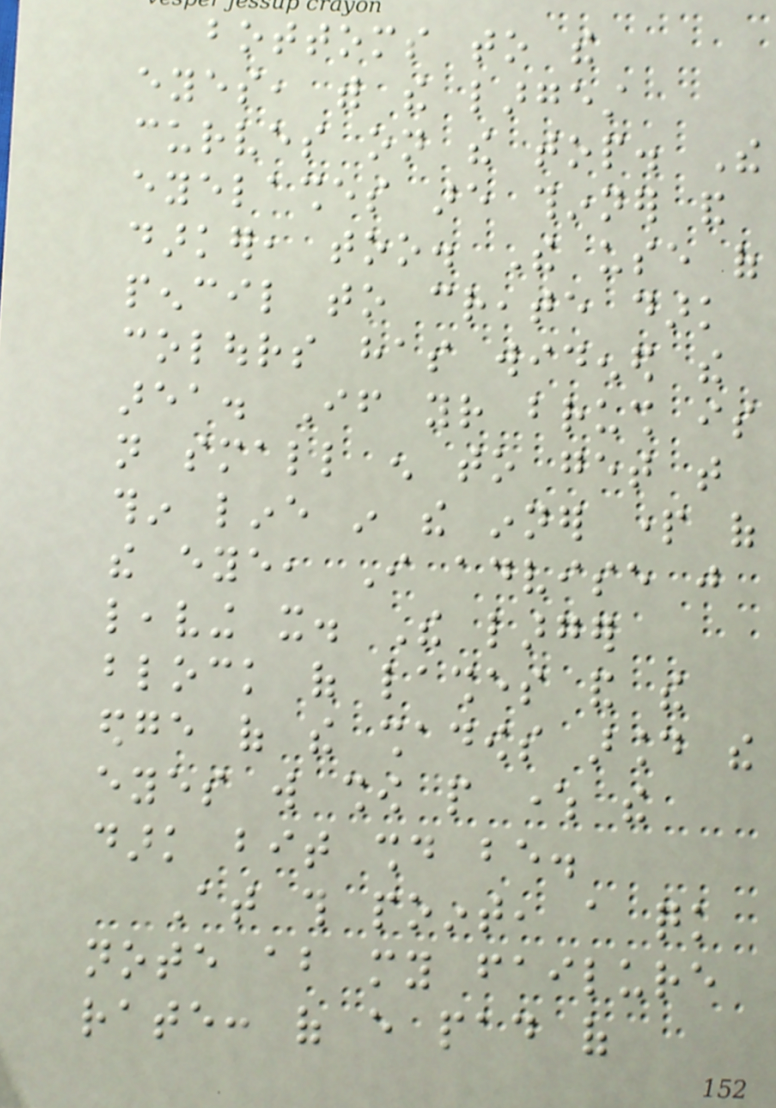bottoms to the
eyes, with the largest
curves on the top. The
eyelashes are thinner and
darker, too. The use of
pencil to create dark
colours has widened the
area. If your brush is
not small enough to get that
thin line in the inner part of
the eye, I advise just
leaving it. The larger
block of lashes and the
edge of the shadows around the
eyes will show people where the
dark bit should be.
At this point, a quick
note about my failure
rate: of every pad of
